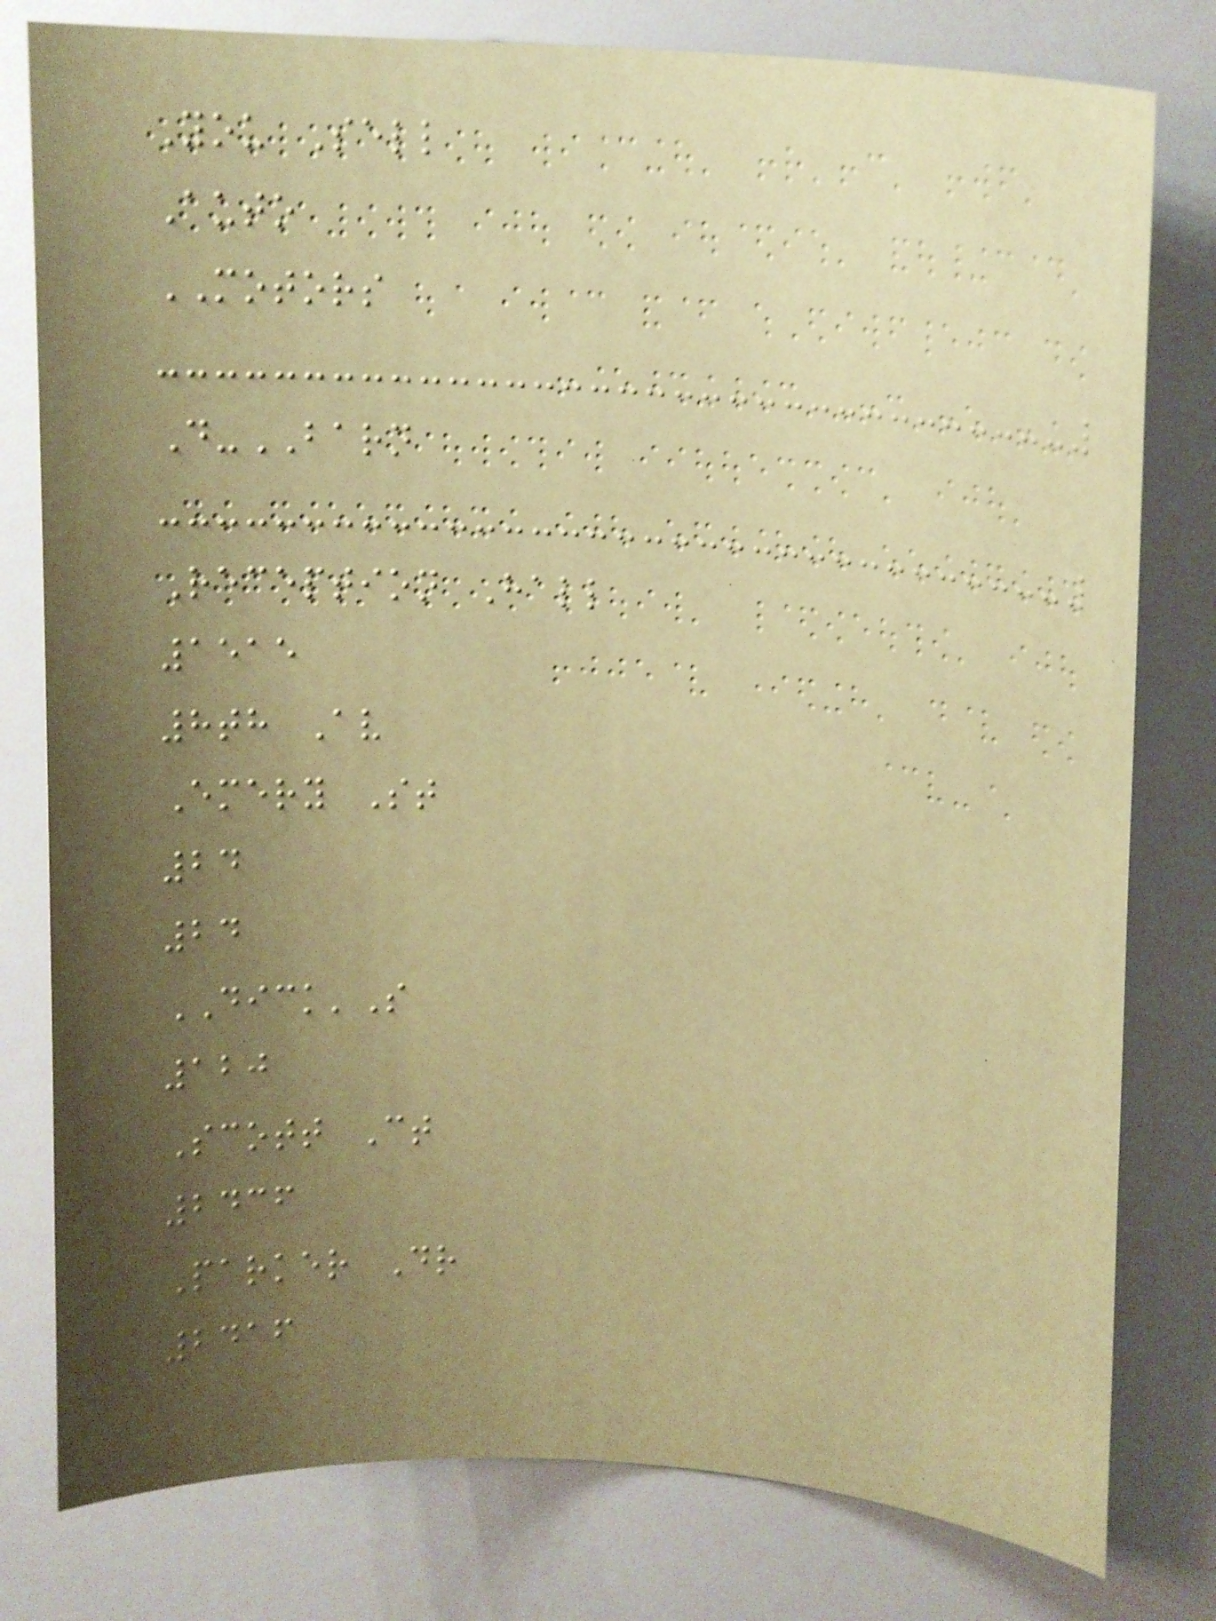You Sell
Auto
MOTORS
D-BARN
Reception Hall
1515
8th Av
Emery St
24
24
DICK'S
120
Scott Ct
2436
Parker Dr
2416
